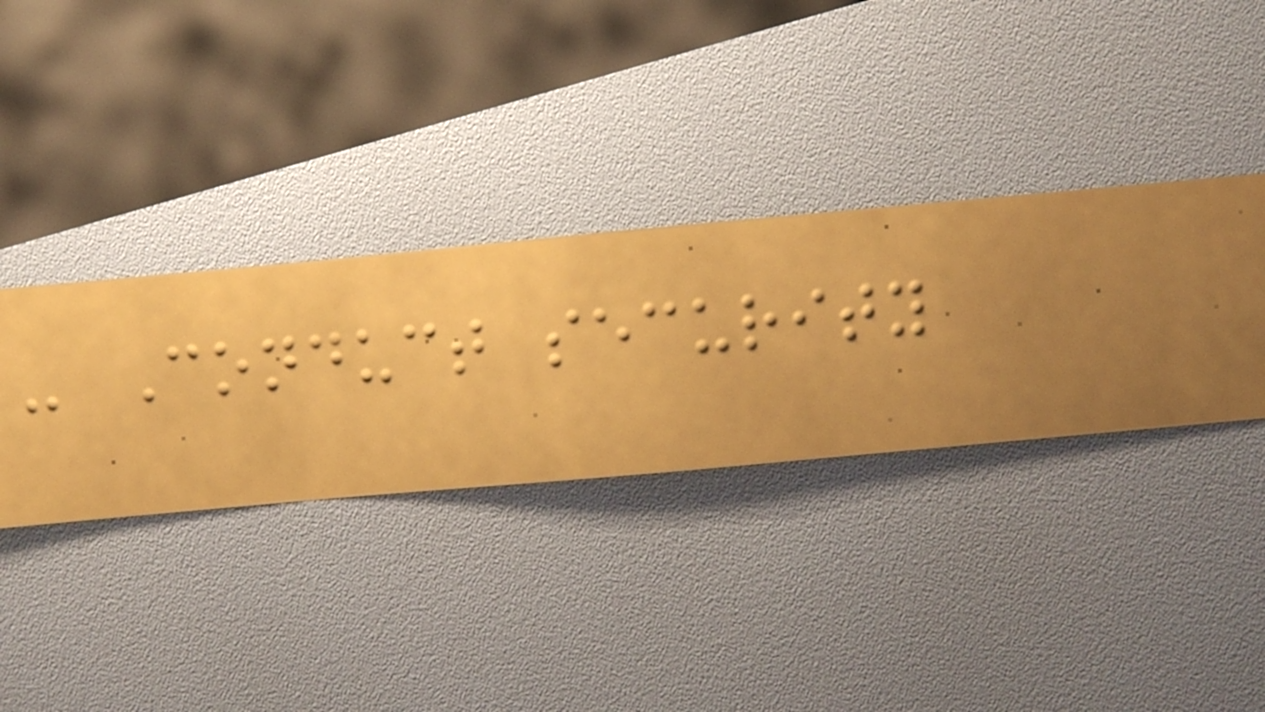- Conduct security
